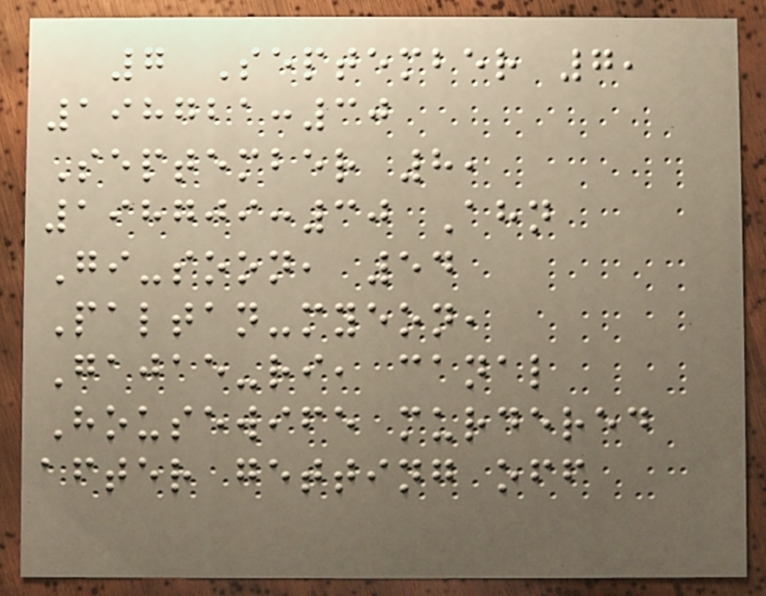7 September 7,
198721:30
September 8,
198709:30 Ahn
Gi-soon, 54
Paltan-myeon,
Gajae-ri, canal
Housewife murdered
after getting off
